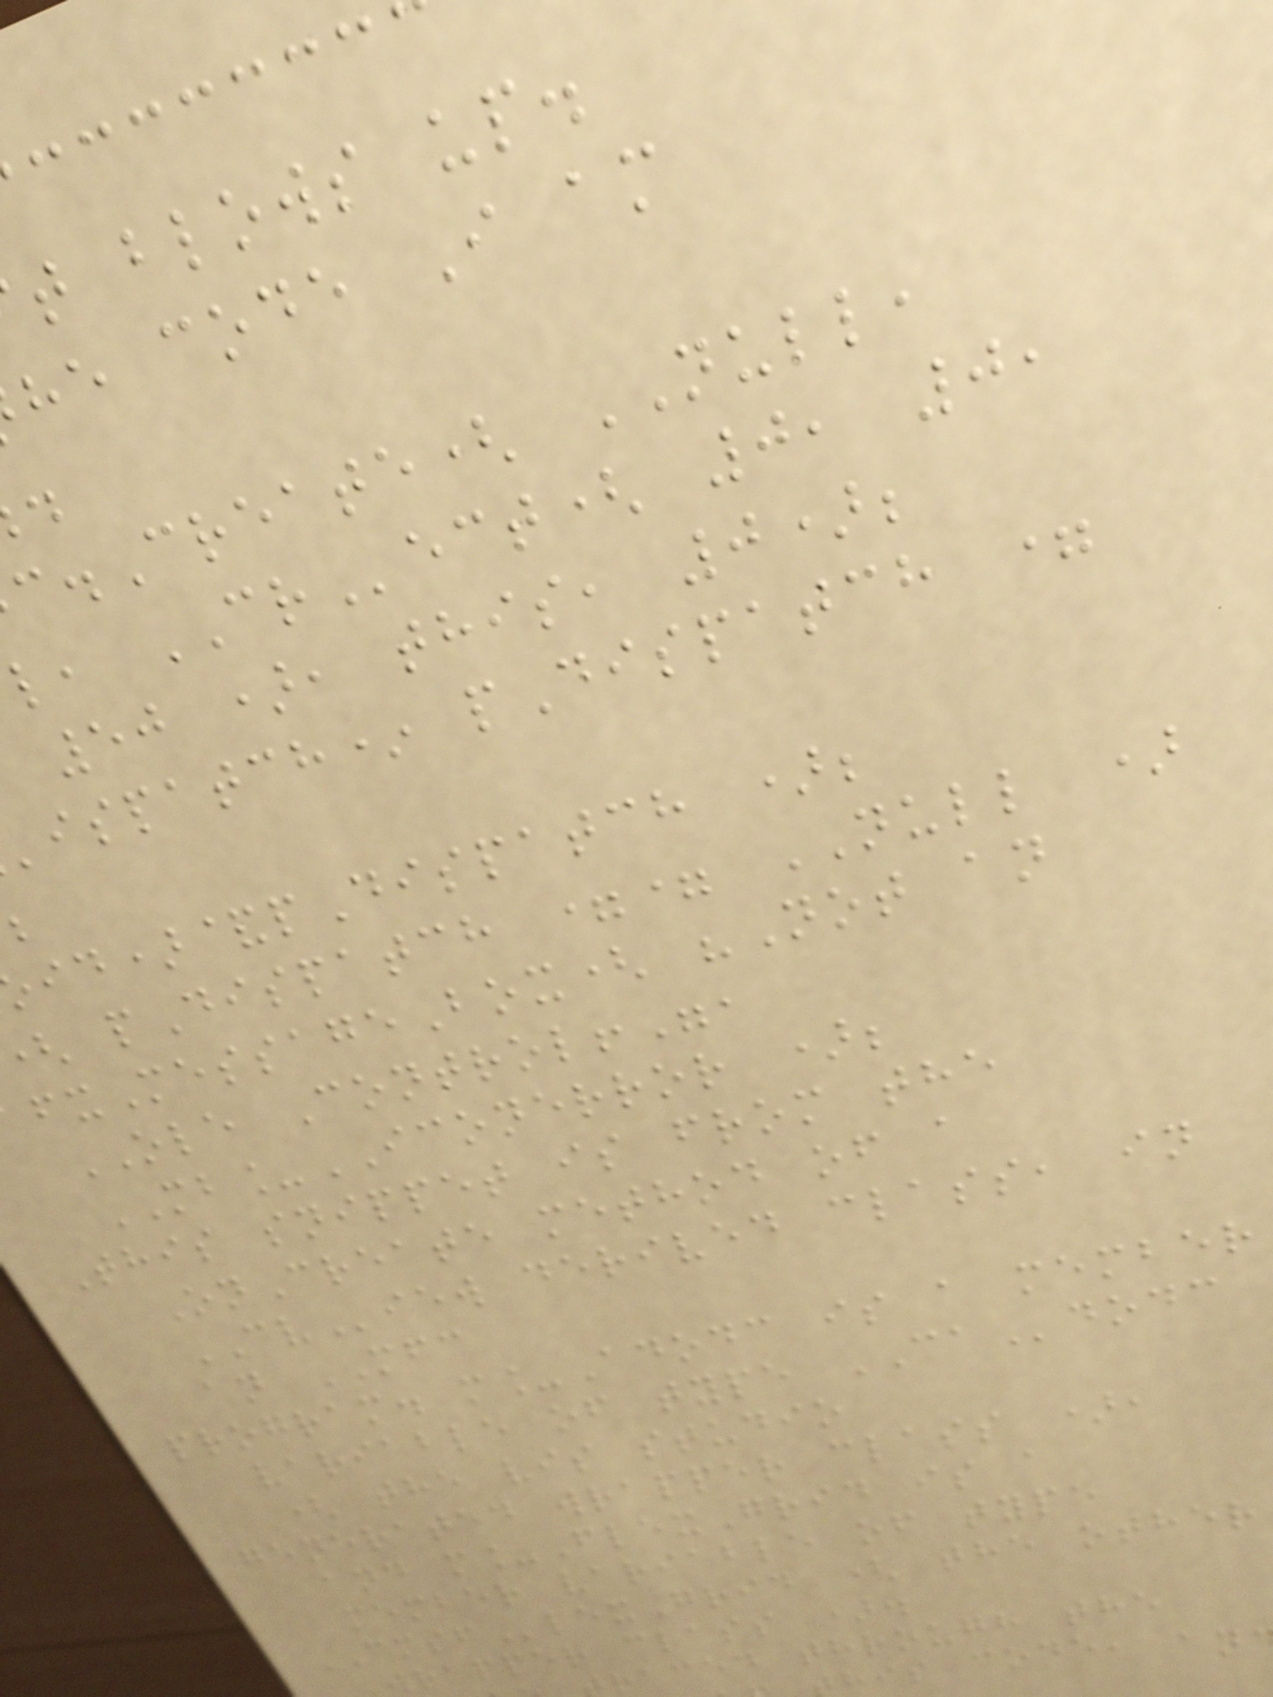t blows up.
he code I am
c.Create( NULL,
l, CRect( 0, 0,
50 ), this, 0);
ispatch* pDispatch =
id)&pDispatch );
pDispatch == NULL )
fxMessageBox( "Not an
OLE Control!",
MB_ICONERROR );
This snippet is from the
OnCreate method of a
CView derived class, in
an MFC
program. m_Adodc is a member
variable of type CAdodc
( the vis studio
generated wrapper class ),
and m_FlexGrid is a
member variable of type
CMSFlexGrid ( the other
wrapper class ).
raced through the
his code, an
